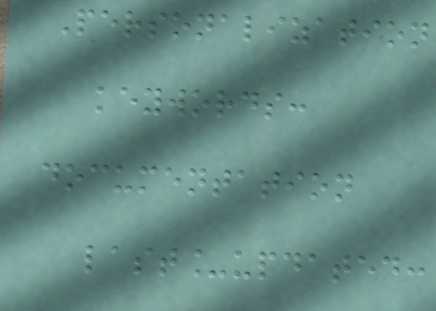Personalization
keywords:
documentation
last_updated:
